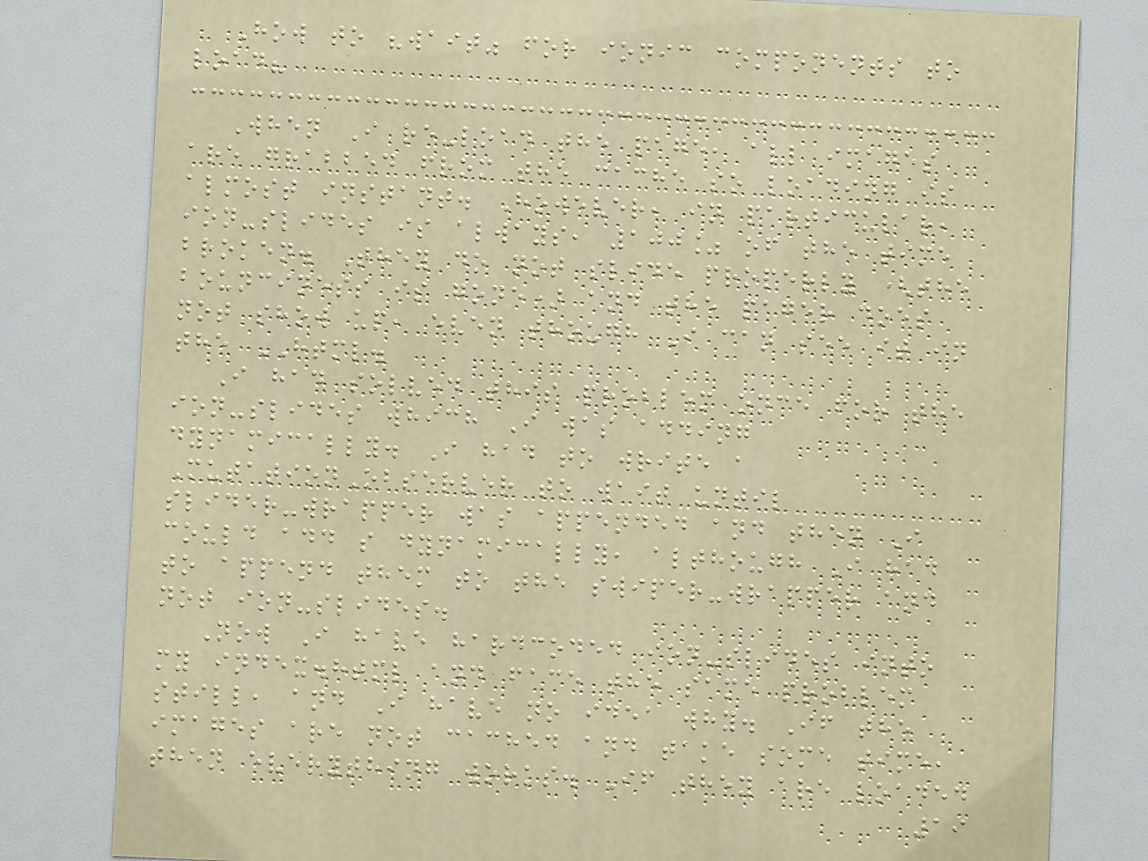How to "wait" for ionic components to
load?
When I re-load the page, all images
are grabbed from the cache so loading is
almost instant. However, in particular,
ion-slides is always, 100% of the time
broken. They do not slide properly (the
bounciness is gone) and the pager does
not show up, even though I can see it in
the HTML.
I had solved this problem once for the
ion-slides which I was adding
dynamically. I had to write a
MutationObserver to wait until
slider-wrapper was appended and then I
could add s dynamically, although I had
to append them to the swiper-wrapper and
not ion-slides.
Now I have hardcoded ion-slides into
my index.html and face the same problem
still, and I have no idea why. If the
images are not cached and take some time,
then everything works. If they are loaded
19
